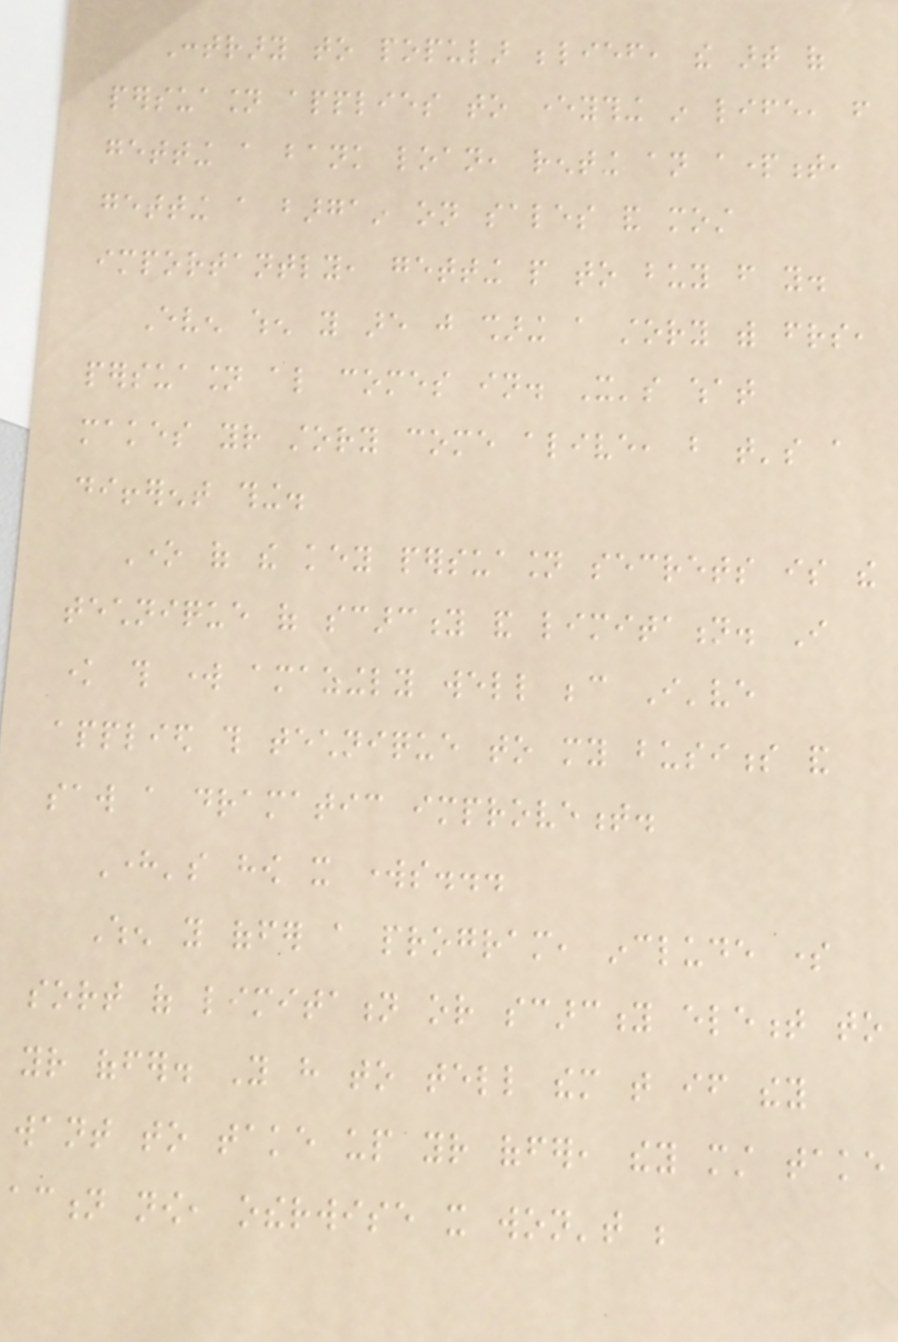Contrary to popular belief, the art of
persuasion applies to everything in life, from
getting a bank loan, renting an apartment,
getting a bargain on sales and most
importantly, getting people to buy from you.
Even when you are just sharing a story with friends,
persuasion also comes in. It's what
makes your story come alive, but that's a
different thing.
One of the key persuasion secrets is the
technique of scarcity and limitation. I
know this work amazingly well because I've
applied this technique to my business and
saw a dramatic improvement.
Here's how it works...
When you offer a program, include some
sort of limitation or scarcity element to
your offer. You have to tell them that if they
want to take up your offer, they must take
action now, otherwise it won't be
